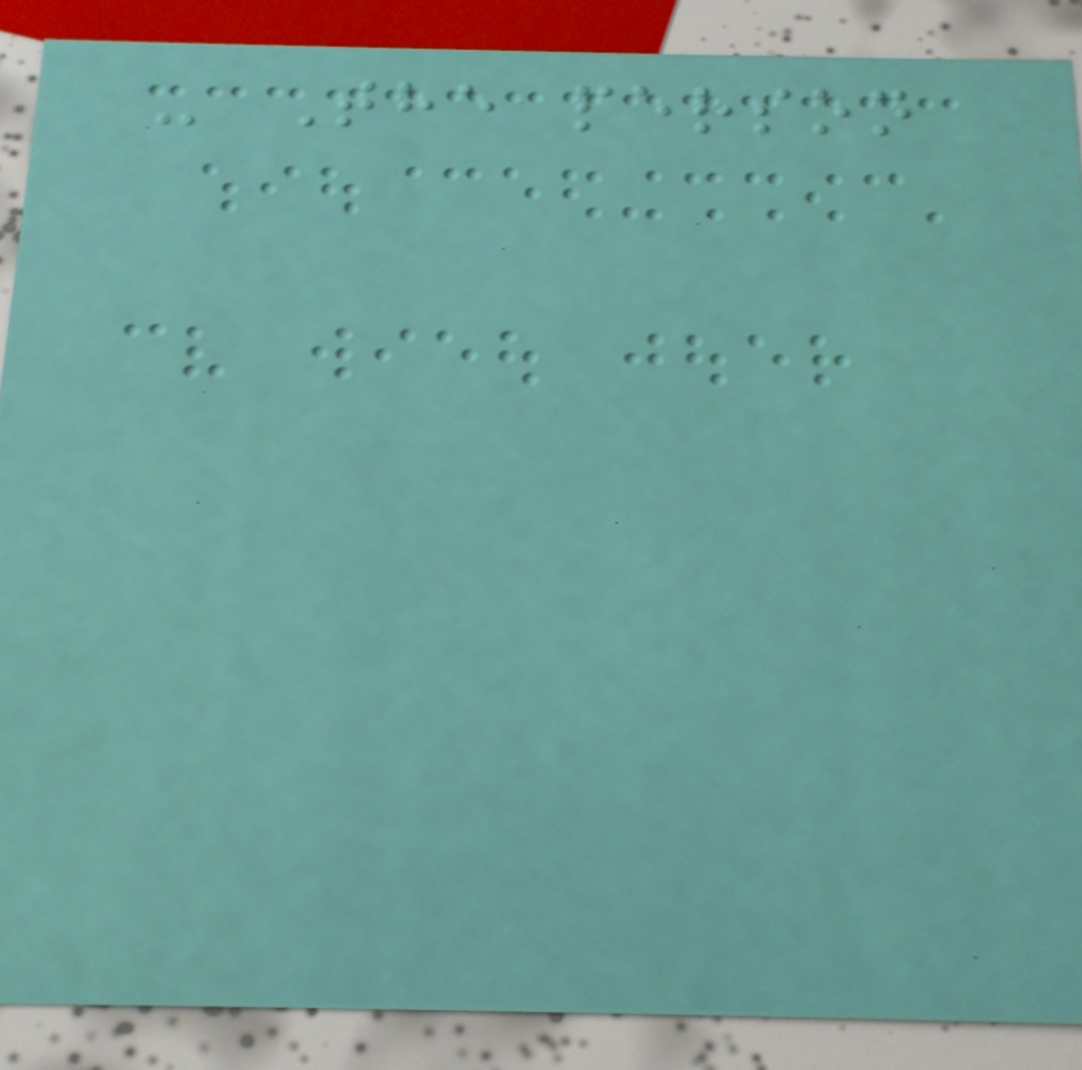- The person
